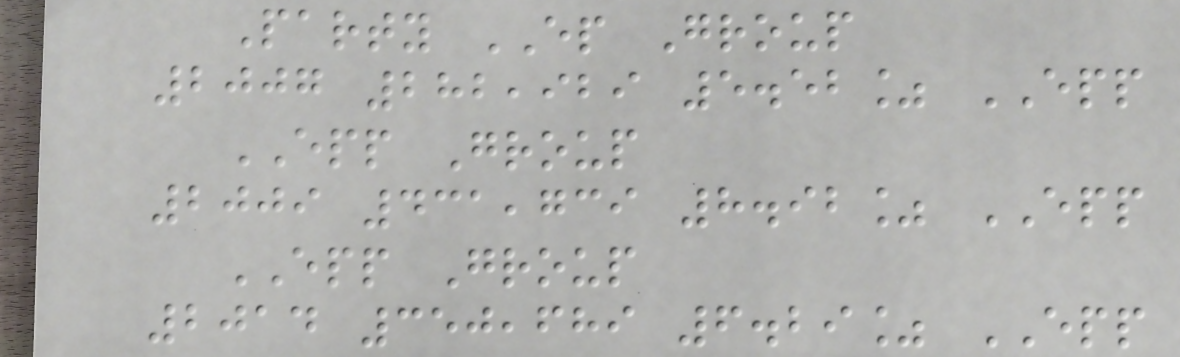Party EP Group
2007 282,929 5.52% EPP
EPP Group
2009 431,739 8.92% EPP
EPP Group
2014 350,689 6.29% EPP
